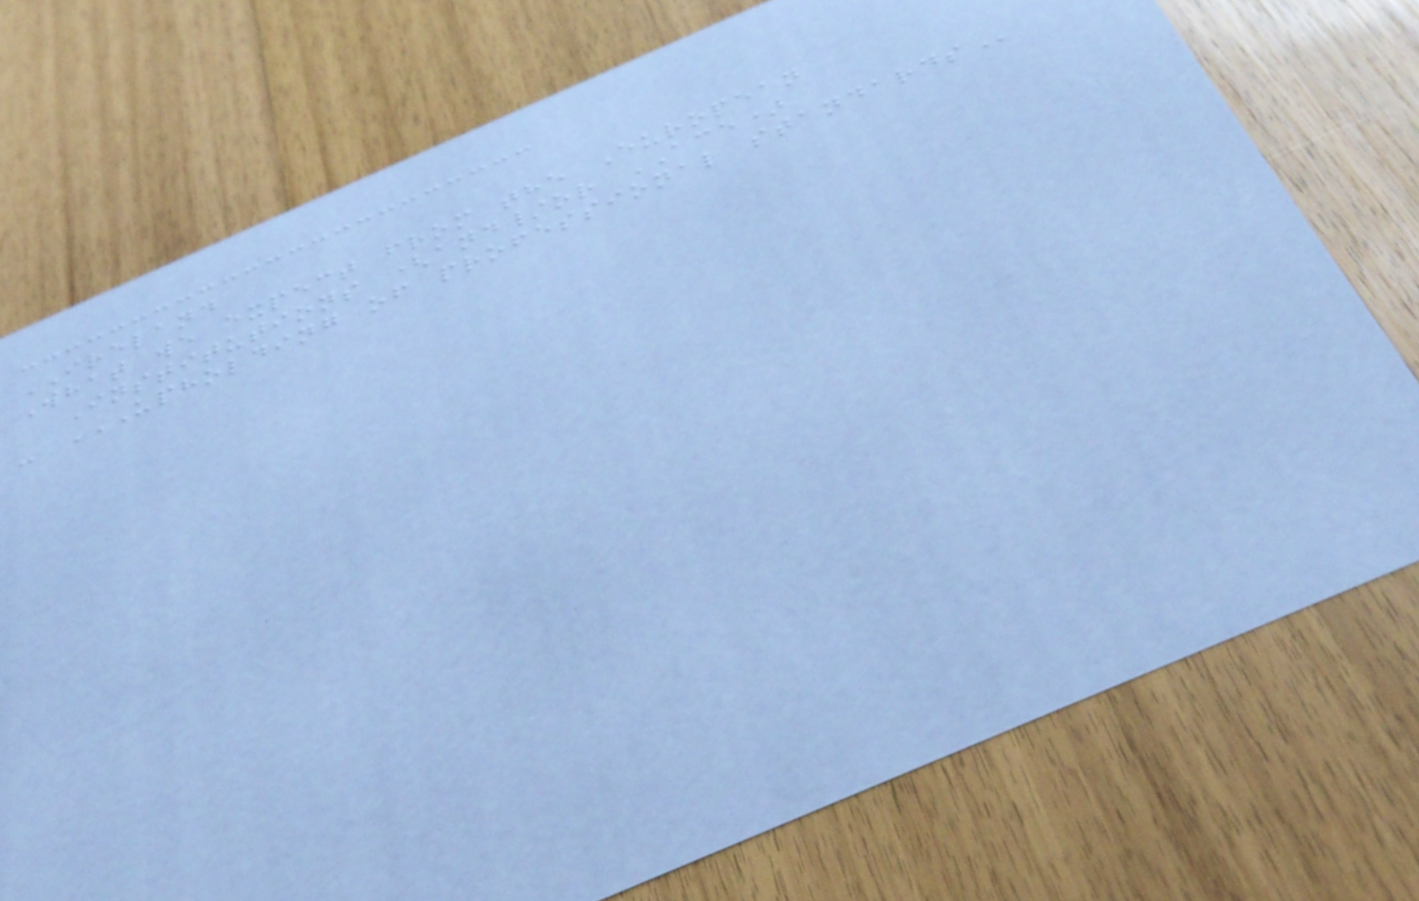IRELAND
What we expect from the European
Institutions (and/or ACE)
- UPHOLDING OF PROFESSIONAL STANDARDS
